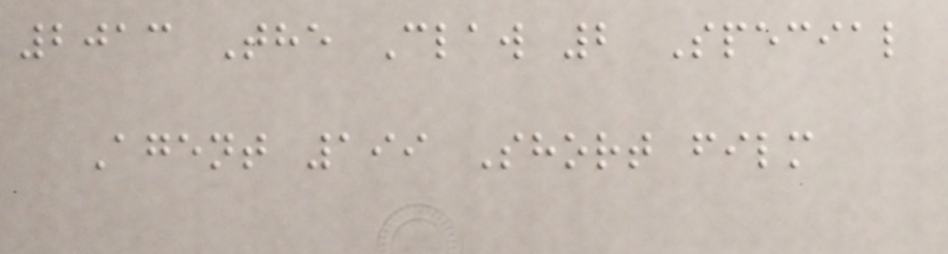2013 The Claw 2 Special
Agent 199 Short film
